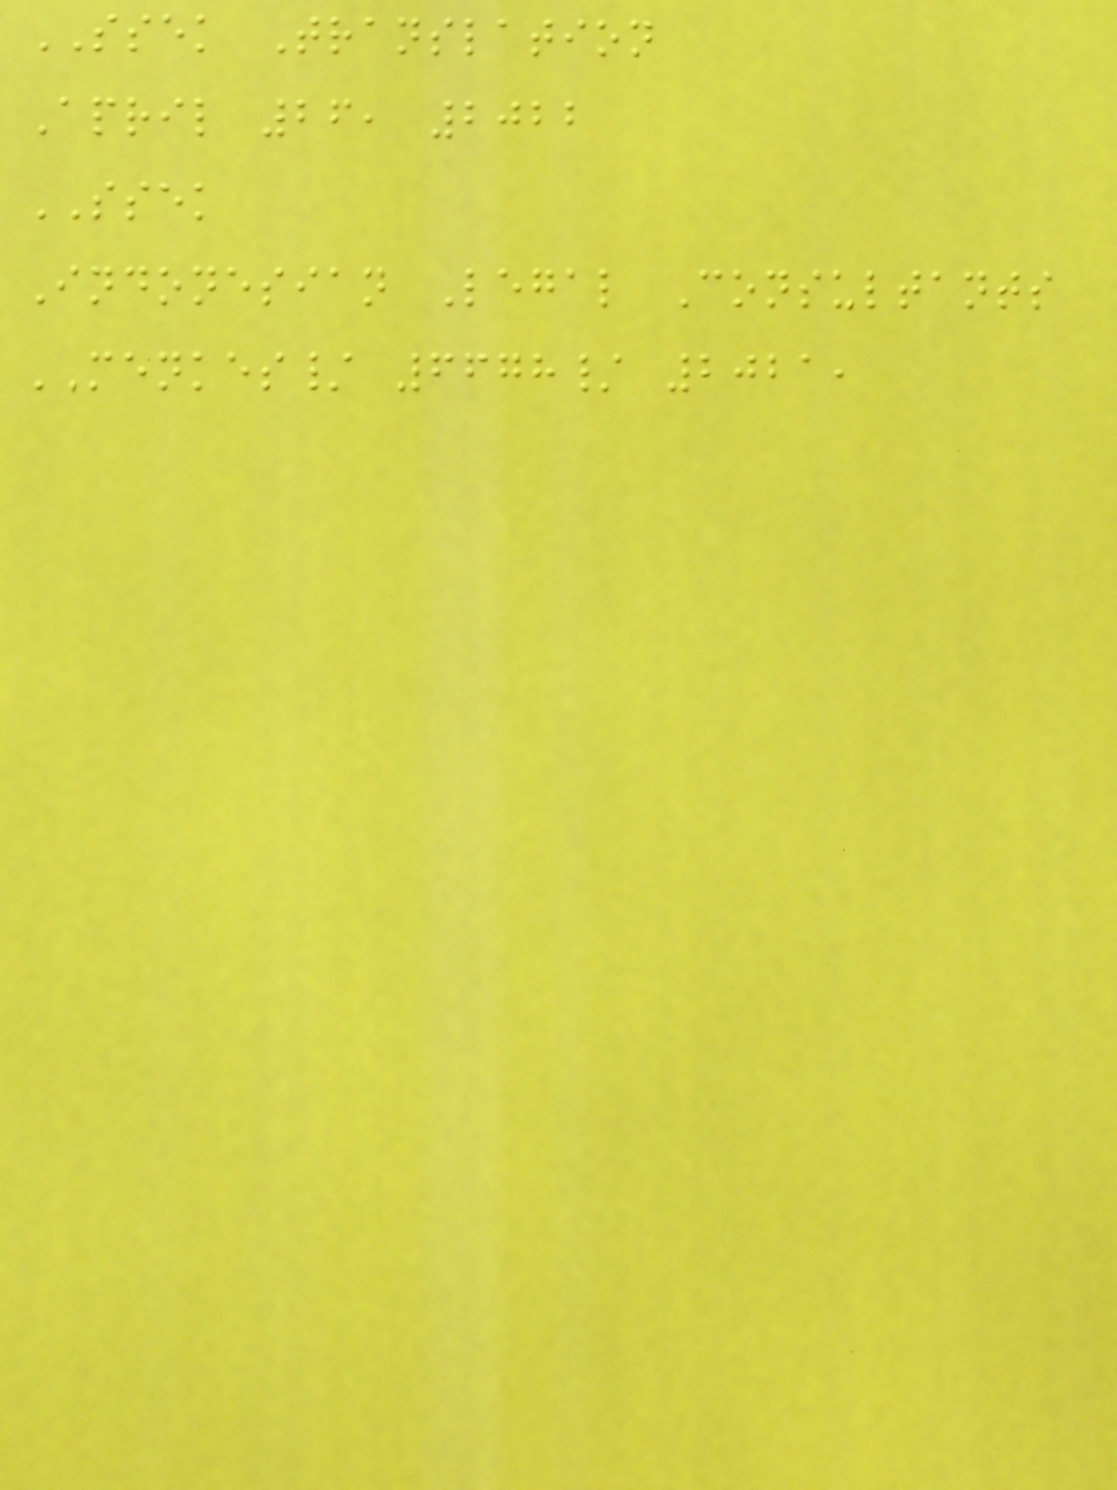SSEK Translation
April 26, 2022
SSEK
Indonesian Legal Consultants
MENKES/ 6678/ 2021,
